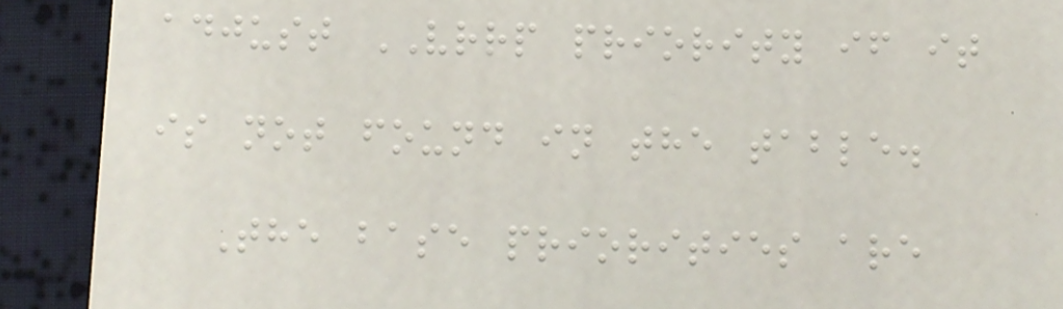adjust VRRP priority if it
is not found in the table.
The base priorities are
